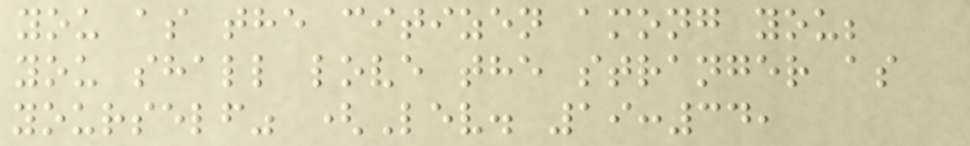you as the citizen among you;
you shall love the stranger as
yourself" (Lev. 19:34,
